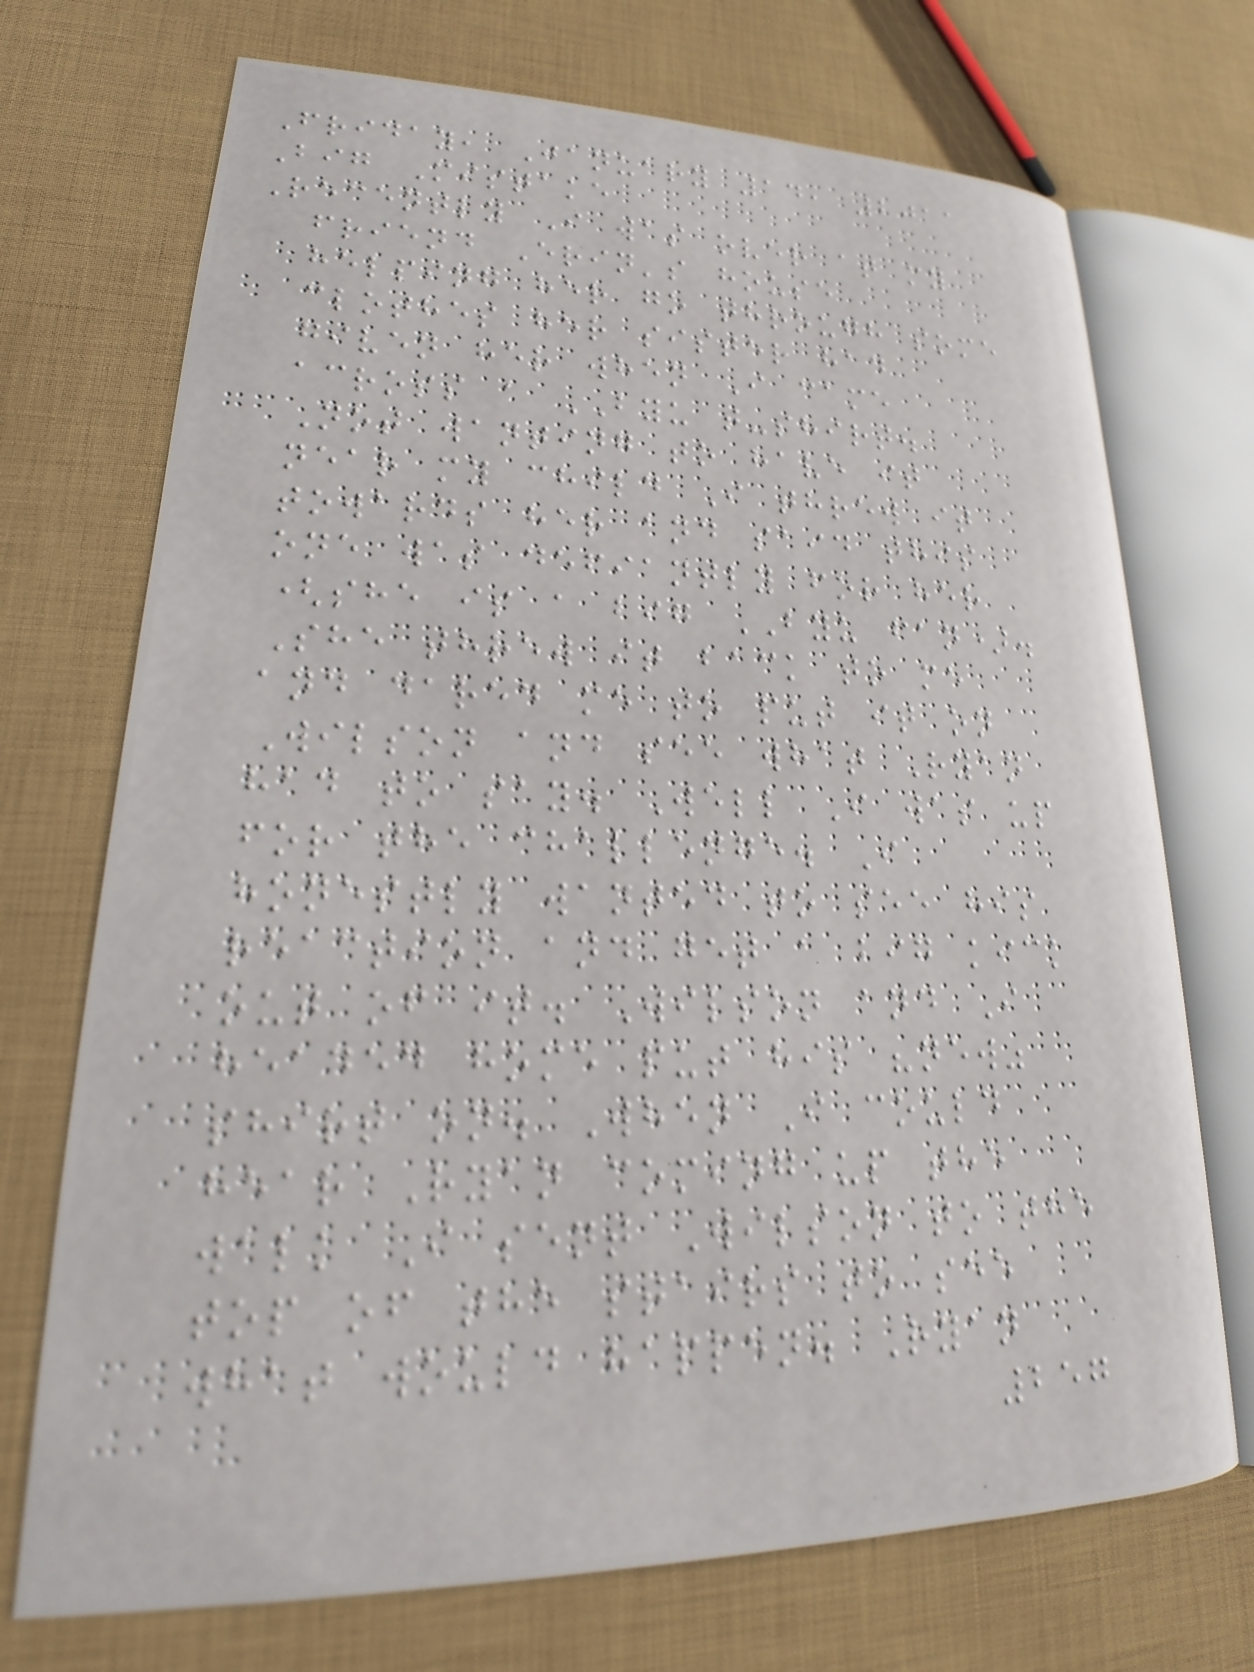Friday, January 14, 2011
Big Mistake
Recently I was over at my
friend Erin's house
helping her go through some
clothes her sister had
given her when I came
across a BYU t-shirt.
Not wanting to have it
near my child I threw it
towards her and said this
one was defiantly for her
(she is a big BYU fan).
She threw it back to me
and dared me to put it on
Wilson and see what Ryan
had to say. Well I was up
for the challenge. I
honestly wanted to see his
reaction and get a big kick
out of it. Wilson and I
headed home put his "new"
shirt on. When I could
hear Ryan coming up the
walk I sent Wilson to the
top of the stairs to see
what would happen. Ryan
257
